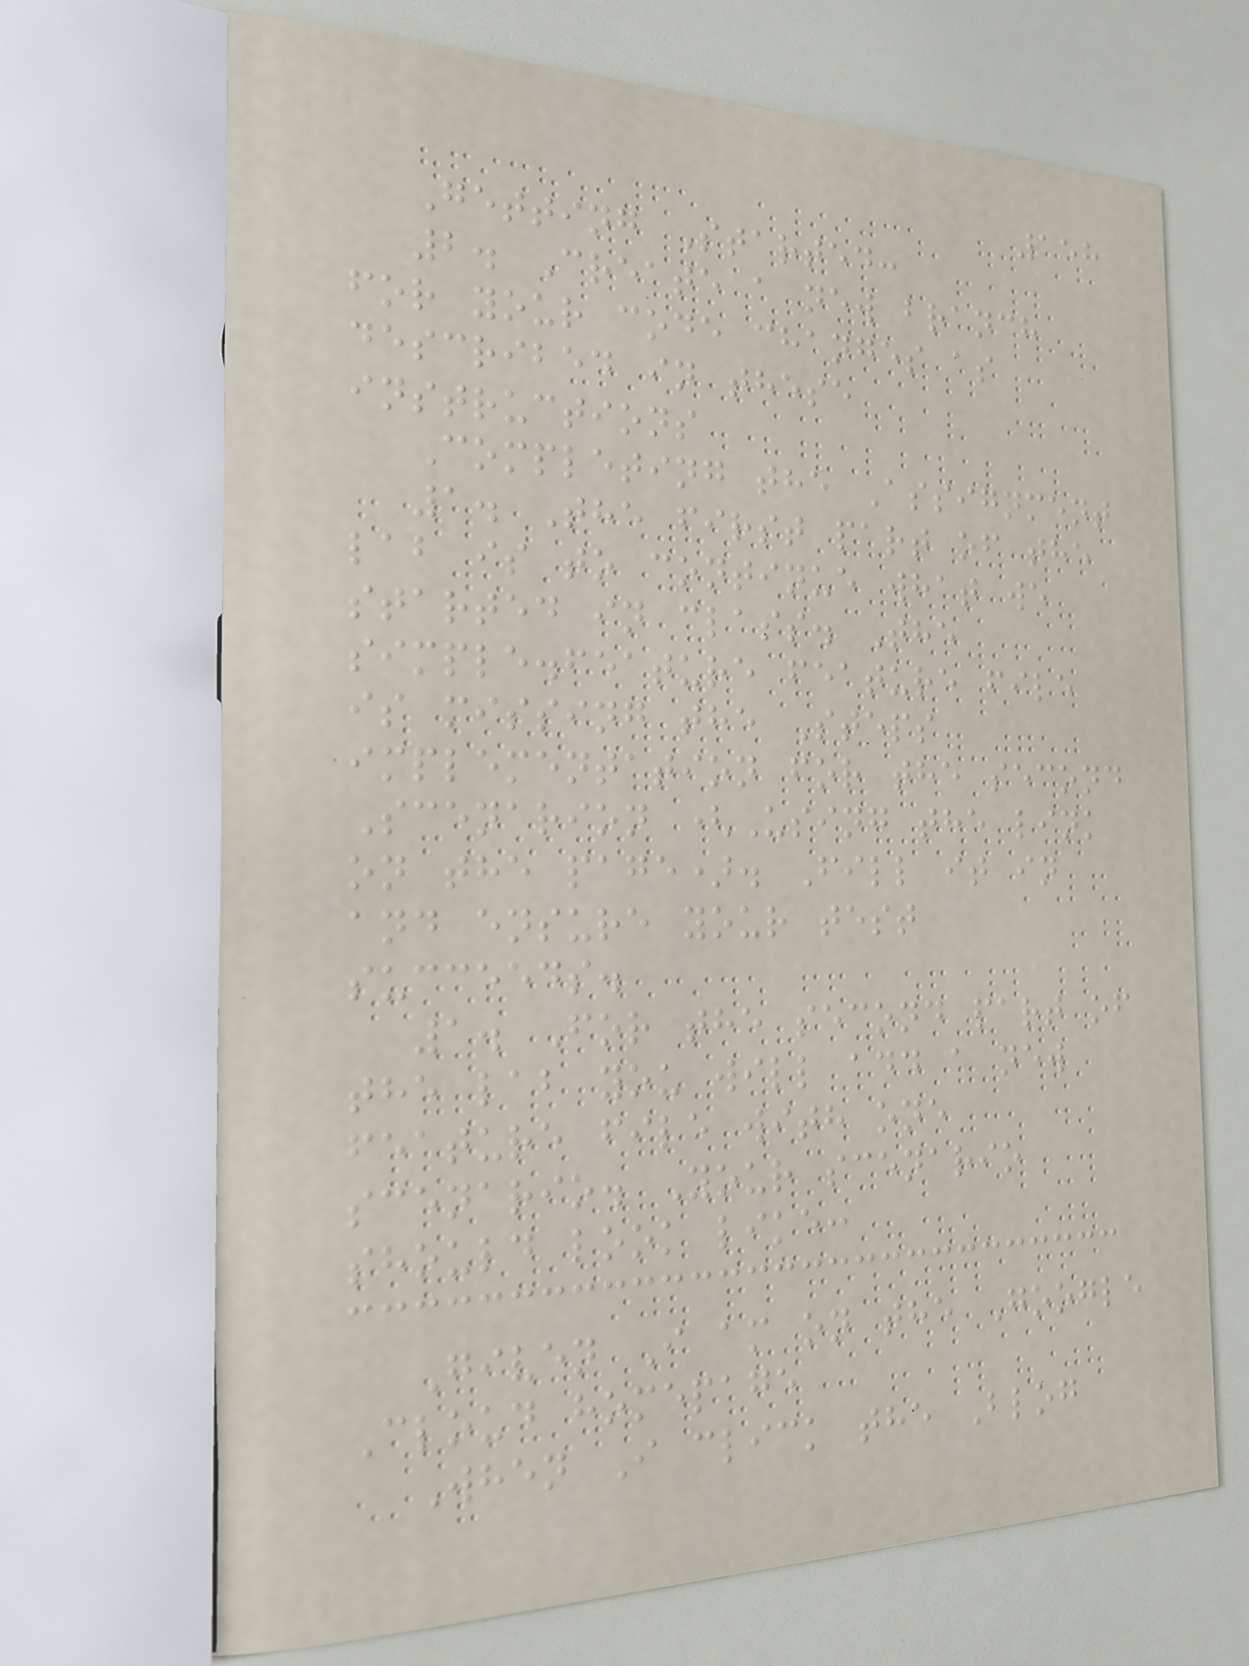158
Getting Started:
2. Create a new branch
for your code changes as
described in these
instructions
Completing the Assignment
1. The first part of the
lab is to continue what we
started in class. The
simple.feature feature file
is missing the Steps
implementation for the second
Scenarion (Using the link
on the page). Fill it in
and ensure your test
succeeds.
1. For the second part of
the lab you will add a new
feature file with one
scenario. Your scenario
should look like:
Given I am on the Google
Cloud homepage
When I click the Blog
